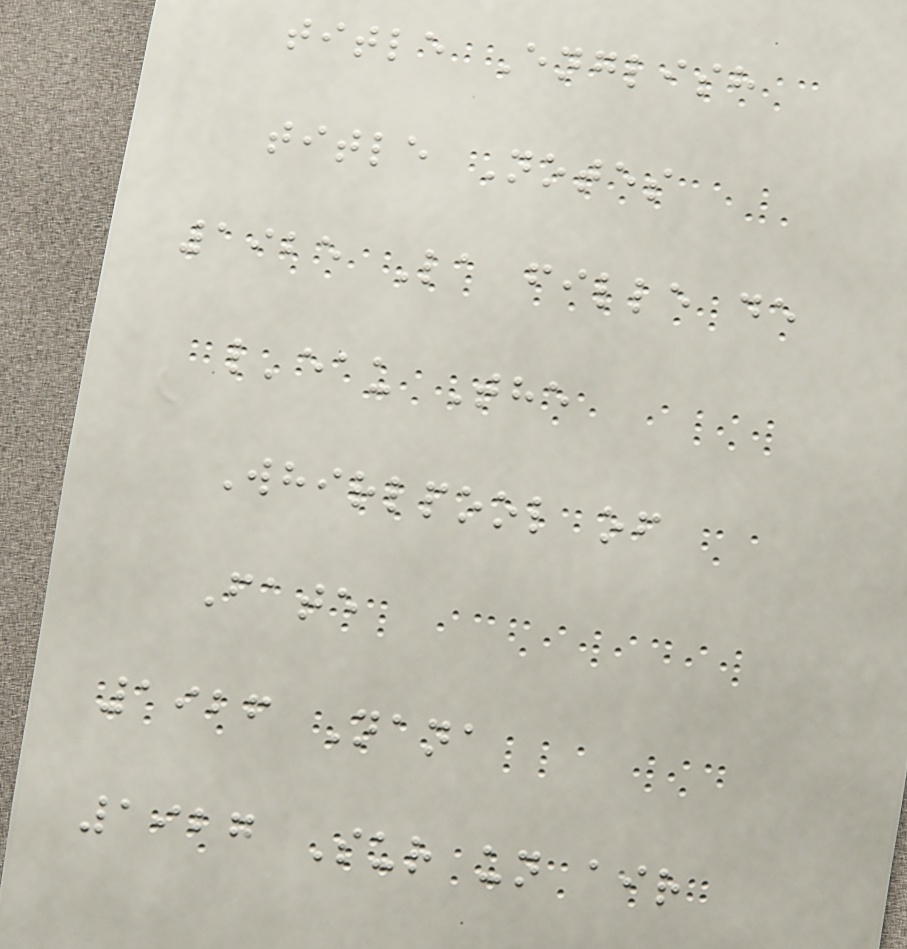title English
title Notes
1925 La fille de
l'eau The
Whirlpool of
Fate
1926 Nana
1927 Sur un air
